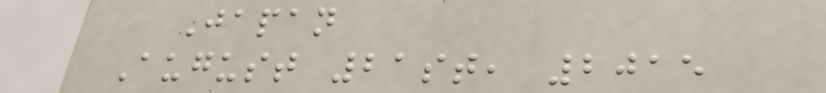Japan
August 21st, 2015
